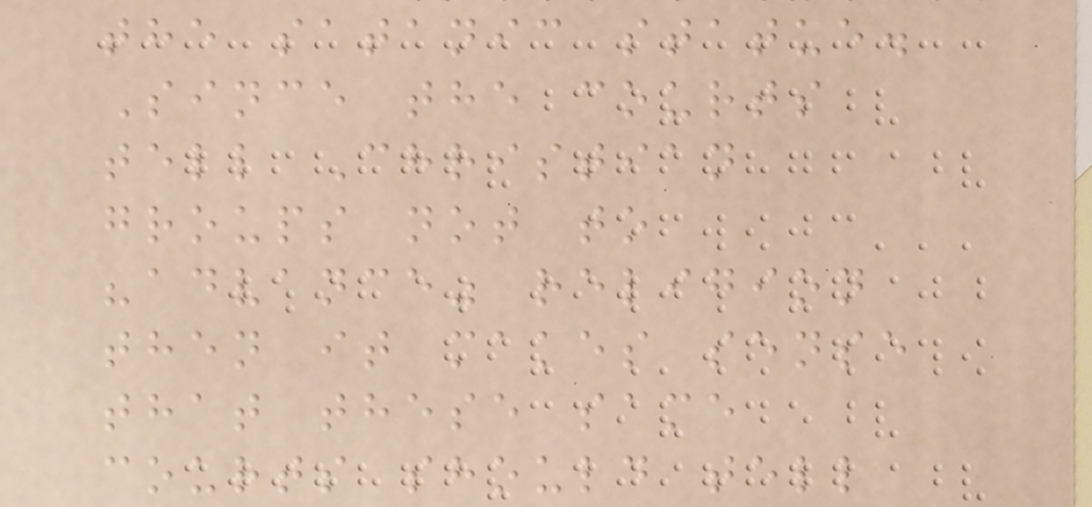the satanic statue.
Since the courts
tell Christian
groups not to
"advance" religion
then it makes sense
that these same
courts should tell
